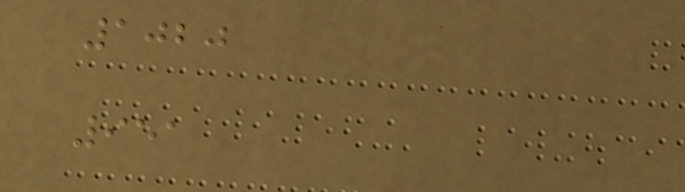1020
951
